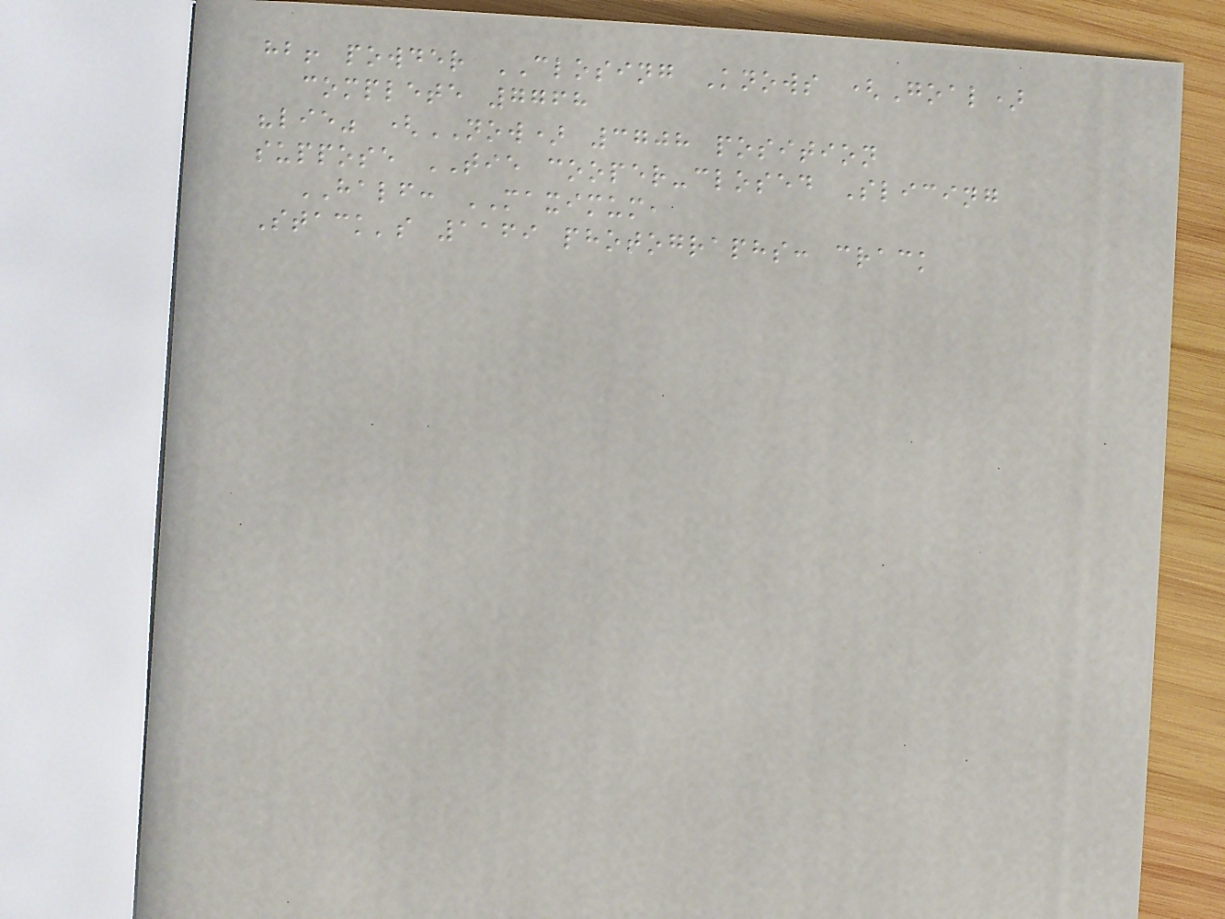hb! powder CLOSING Knows (Goal)
complete 7768
"lie" (NOW) 3708 position
suppose TIE cooper-closed Slicing
HALF: MAXIMUM,
Stack's 1169 photographs: crack
